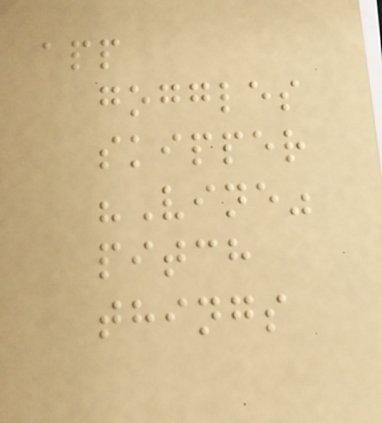app
goggles
skipper
"Vine"
pitch
things
